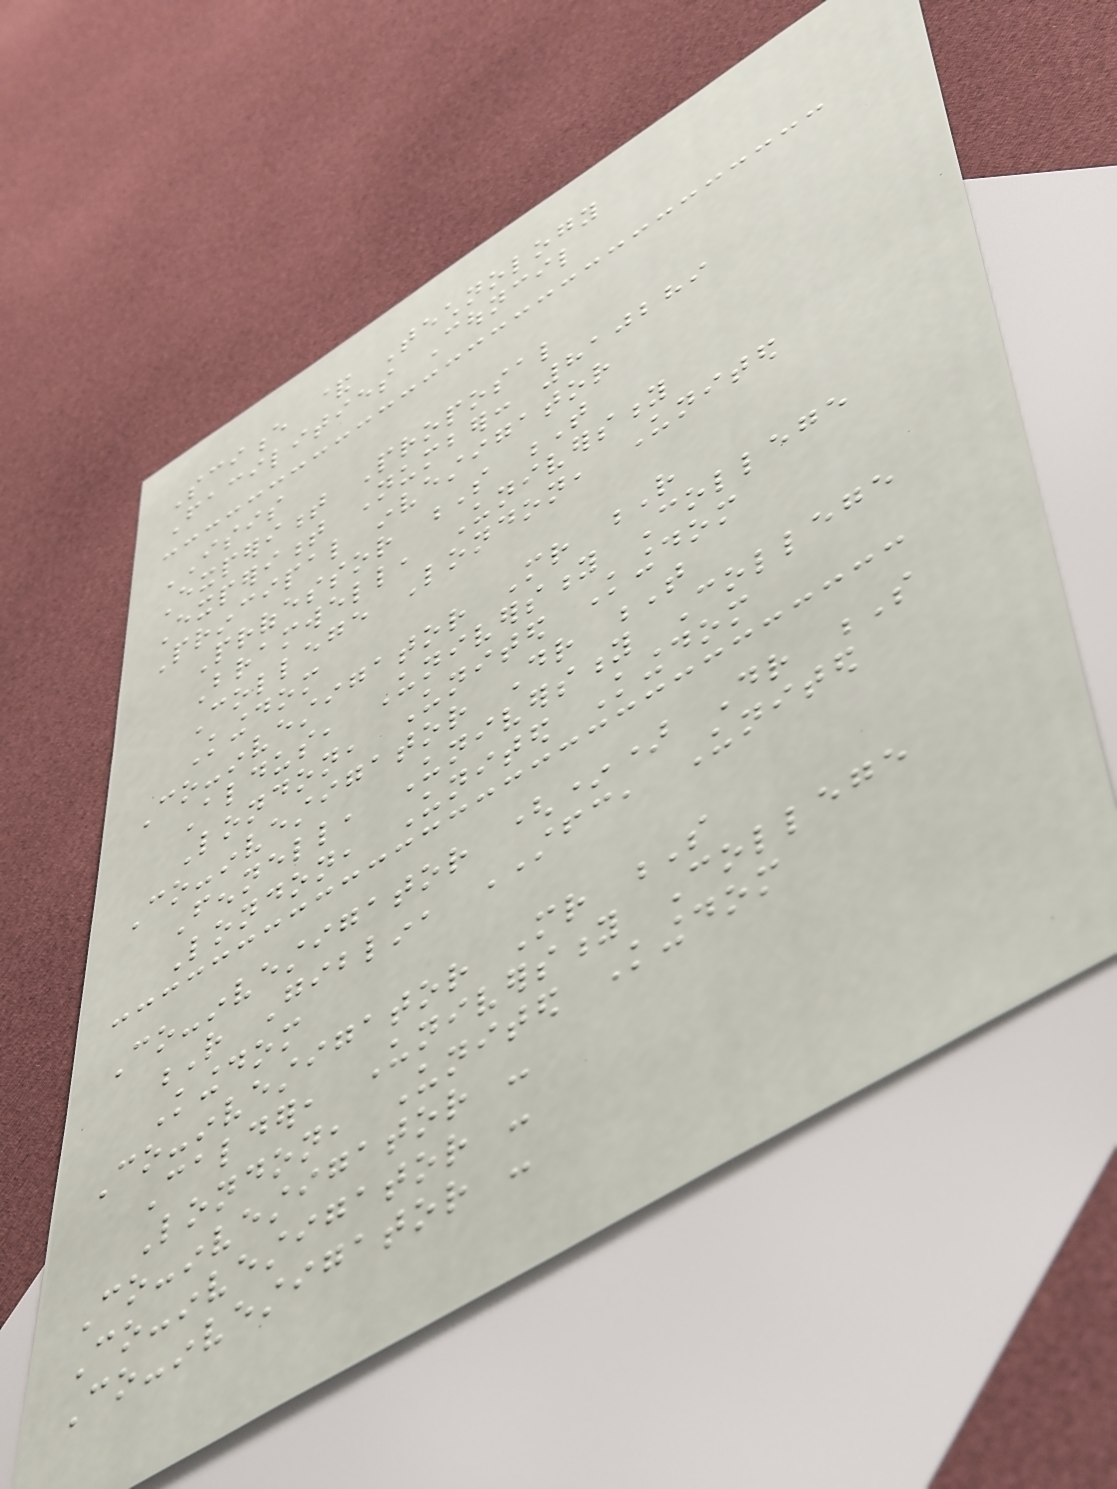Science & Technology
Facilities Council
ISIS
Experiment Proposal
Experiment Number: 810289
Principal investigator
Professor S T
Bramwell, University
College London, United
Kingdom
Co-investigator Mr R
Aldus, University College
London, United Kingdom
Co-investigator Dr T
Fennell, University College
London, United Kingdom
Co-investigator (*) Dr S
R Giblin, STFC, United
Kingdom
Co-investigator Mr S
Calder, University College
London, United Kingdom
Co-investigator -
Co-investigator -
Co-investigator -
